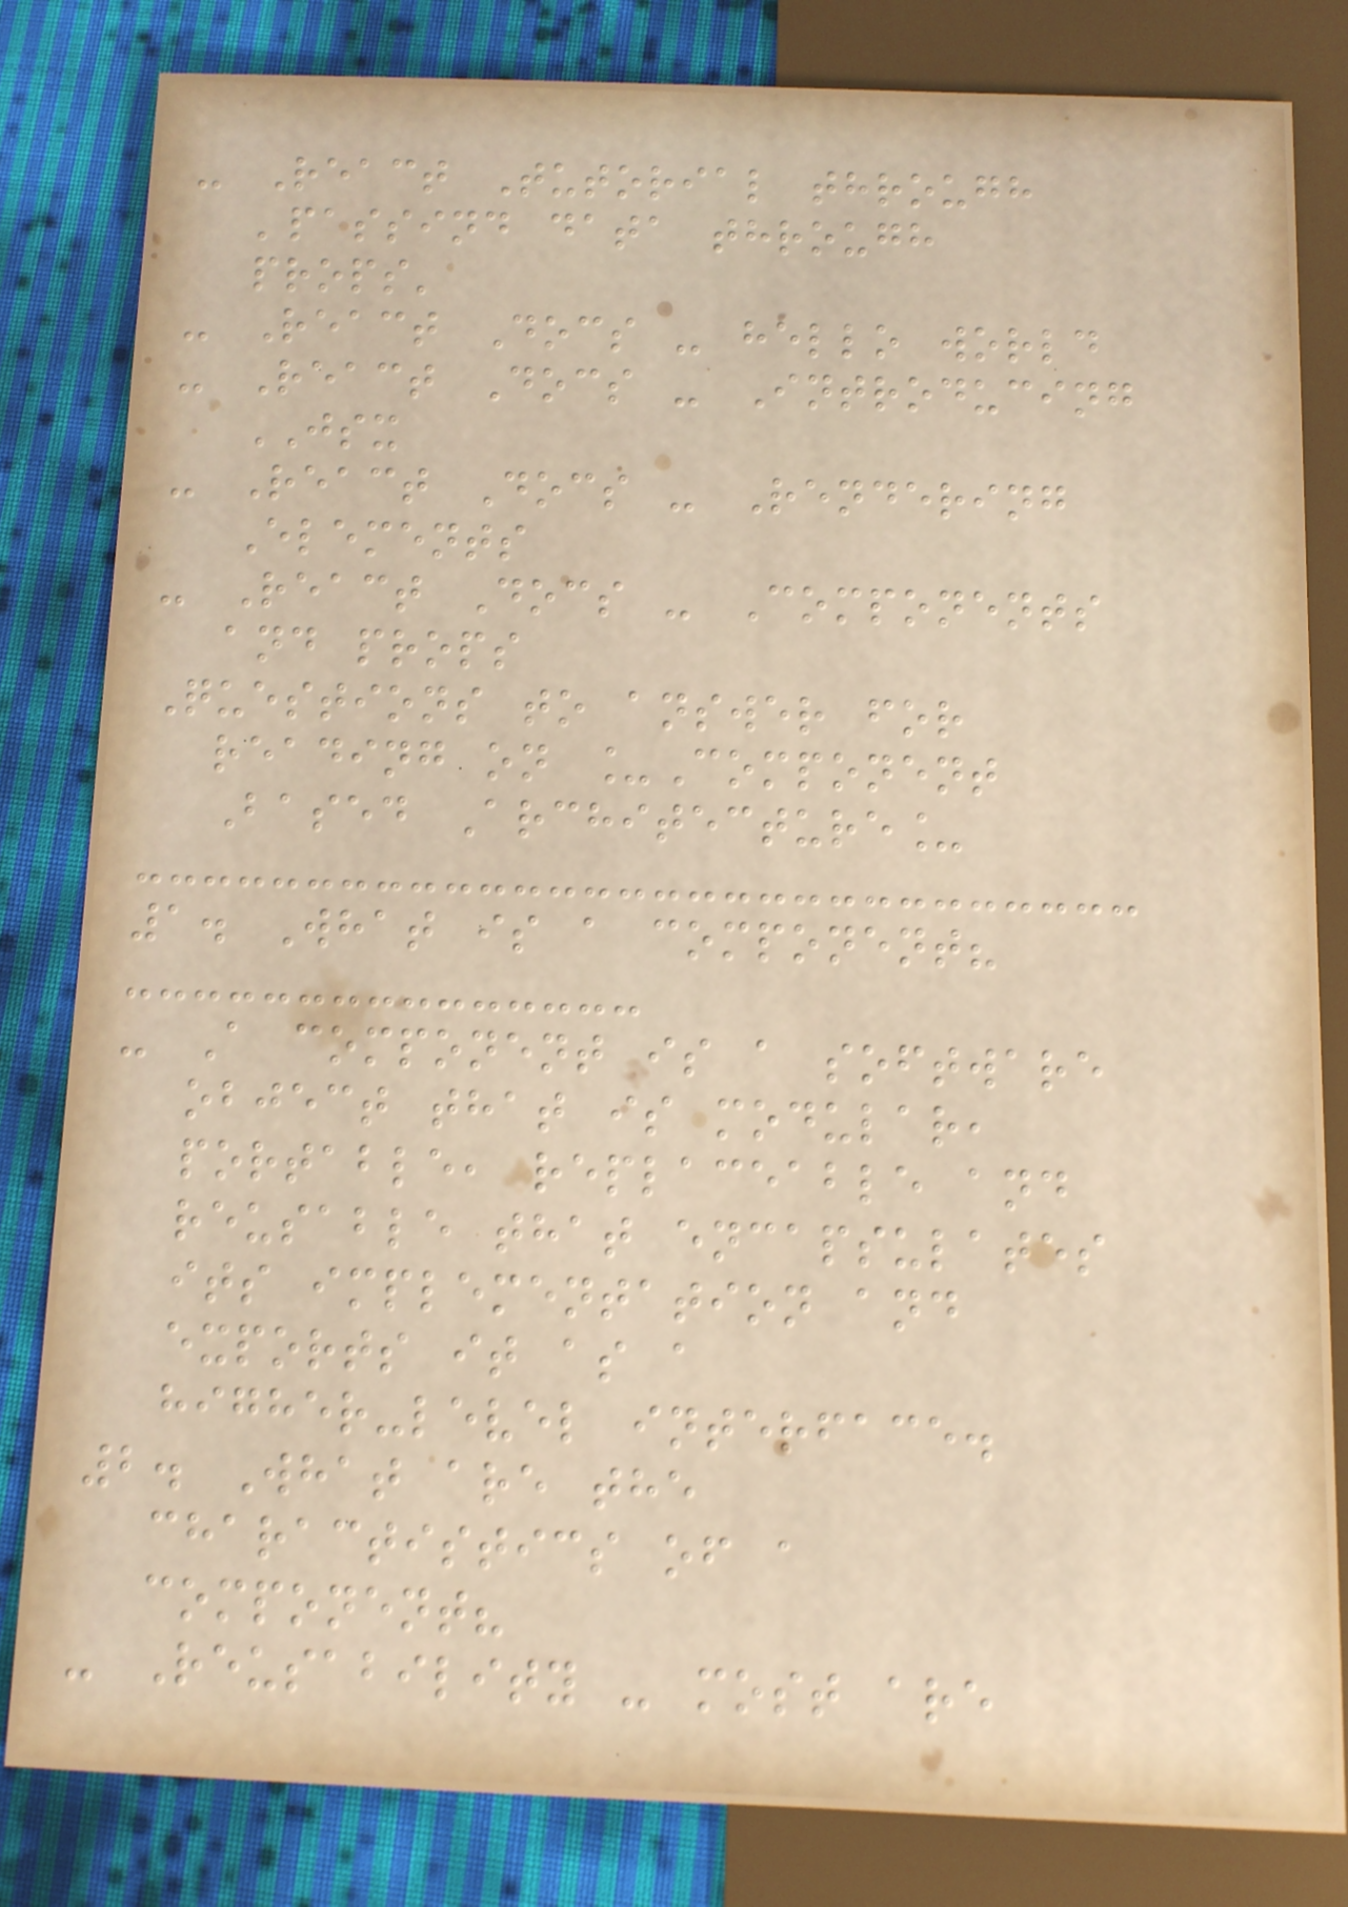- React Tutorial through
'passind data through
props'
- React Docs - hello world
- React Docs - Introducing
JSX
- React Docs - Rendering
Elements
- React Docs - Components
and props
Questions to answer for
reading on _Component
Based Architecture_
1. What is a component?
- A component is a software
object that is modular,
portable, replaceable and
reusable that encapsulates
its implementation and
exports it as a
higher-level interface.
2. What are the
charactistics of a
component?
- Reusability - most are
